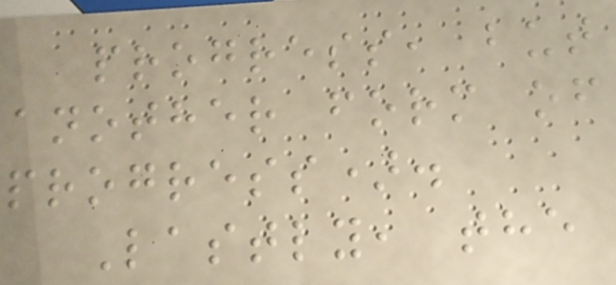progress, but
another form of
progress).
Lastly, the
